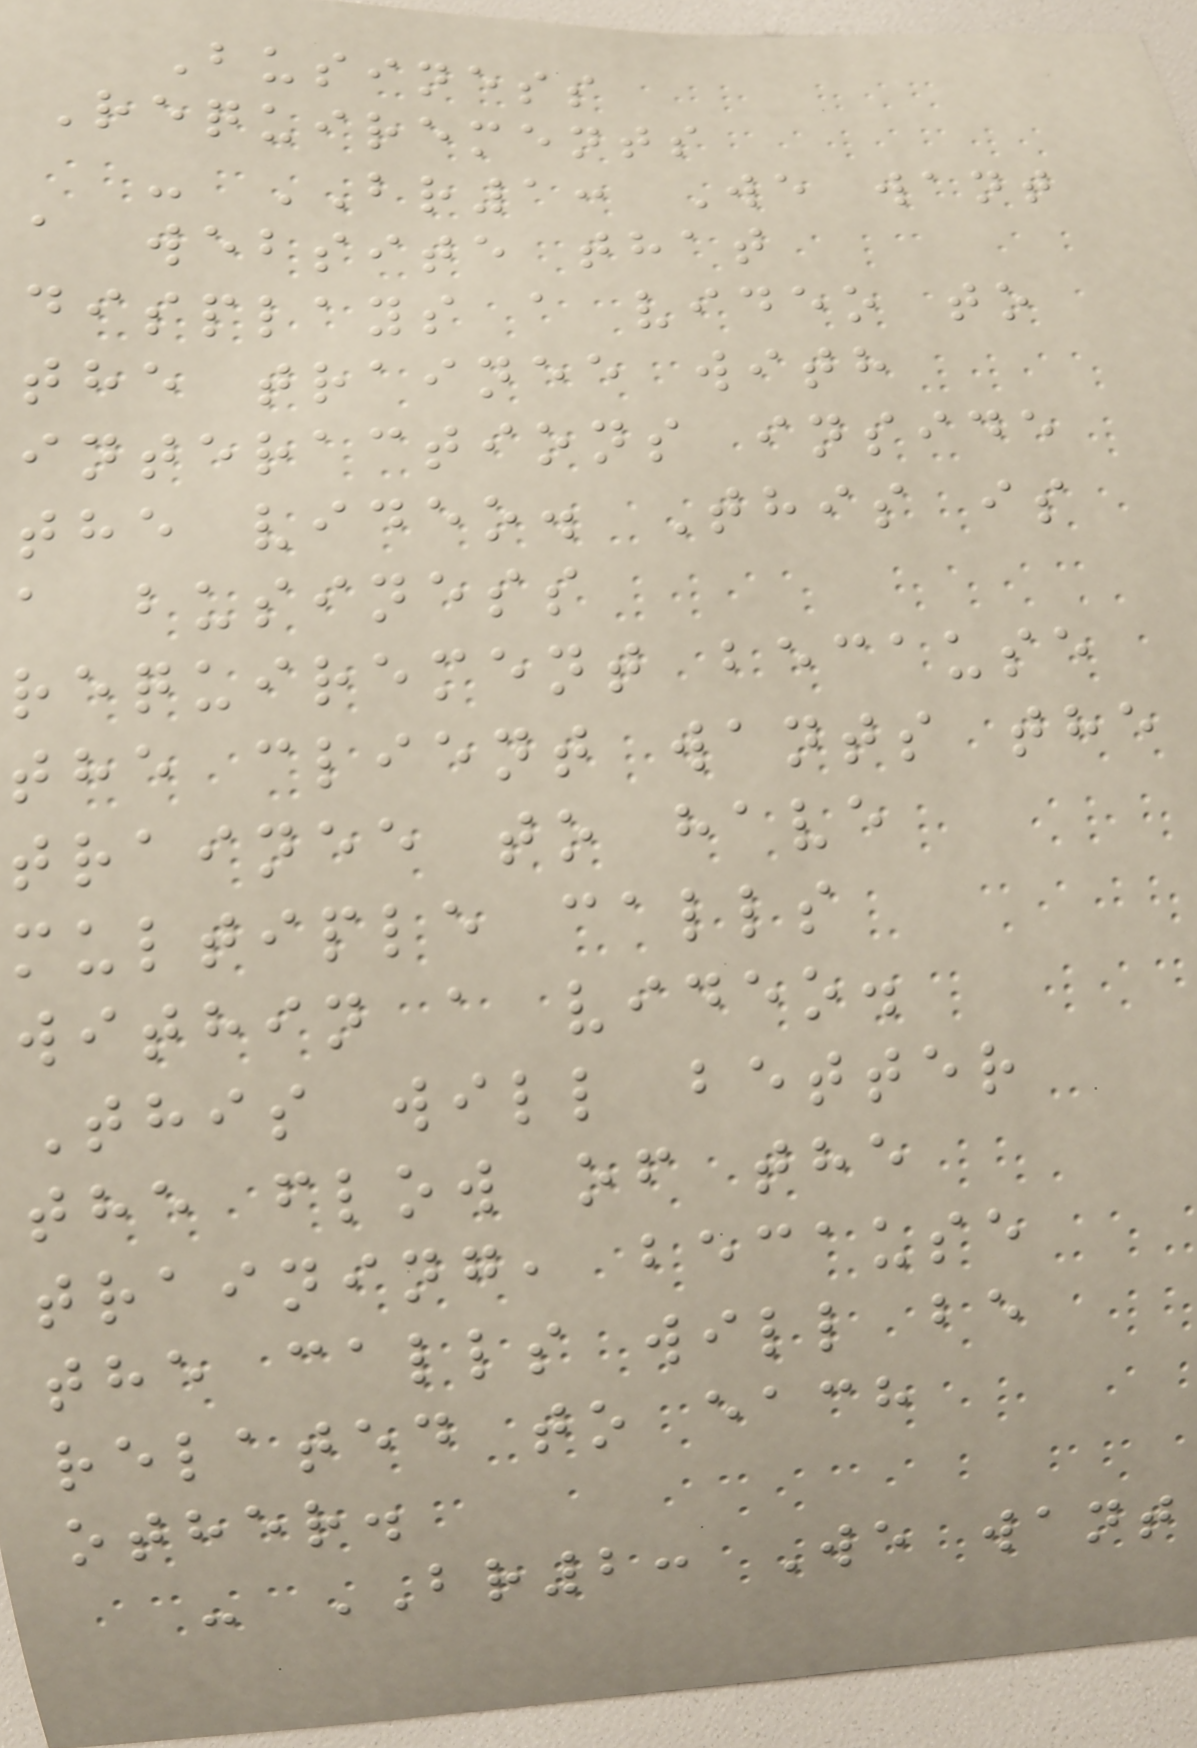Business
Requirements
- BR1: We want
a website that
displays a video to
the trainee with
interactions inside
the video. This is
a business
requirement because
the client wants the
trainee to have
multiple calls
within a video.
This will better
the flow of the
training, because
the calls will be
related to each
other.
- BR2: We want
